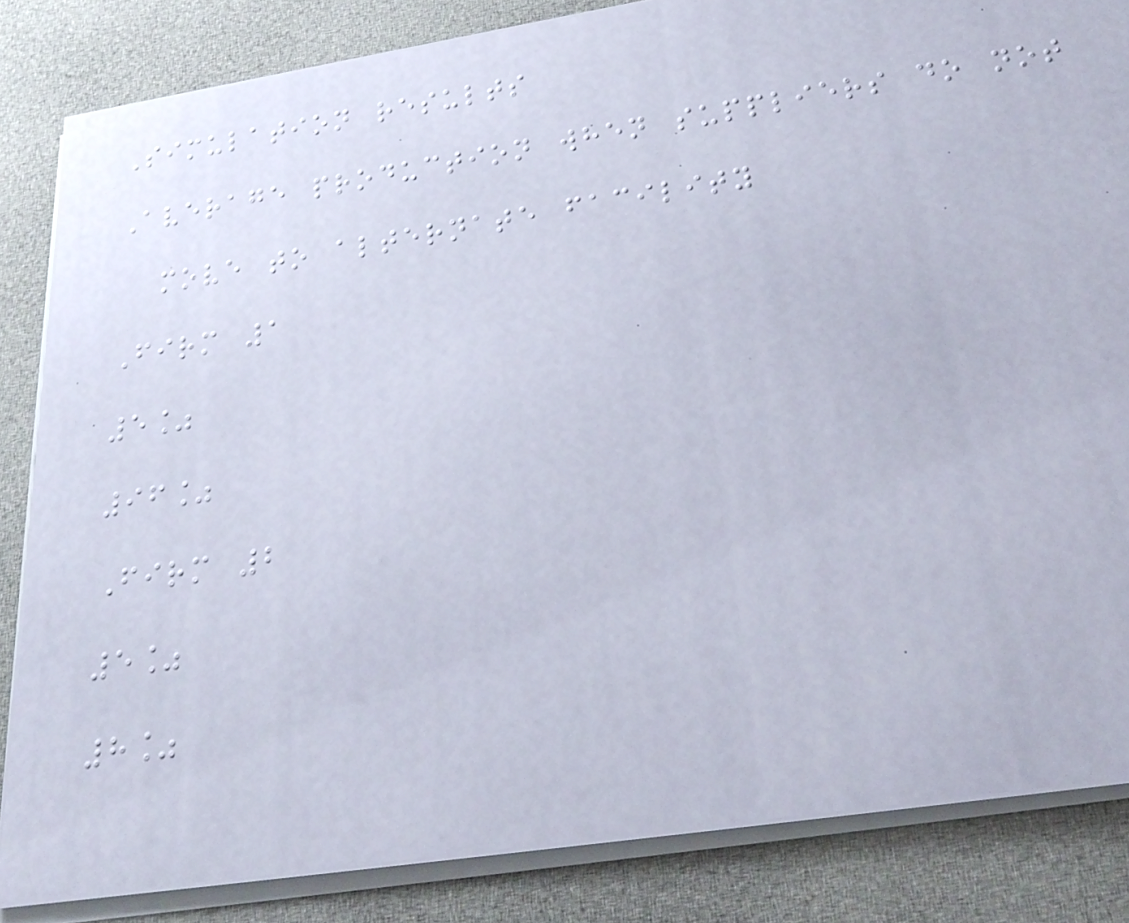Simulation results
Average production when suppliers do not
move to alternate facility
Firm 1
5%
96%
Firm 2
5%
8%
